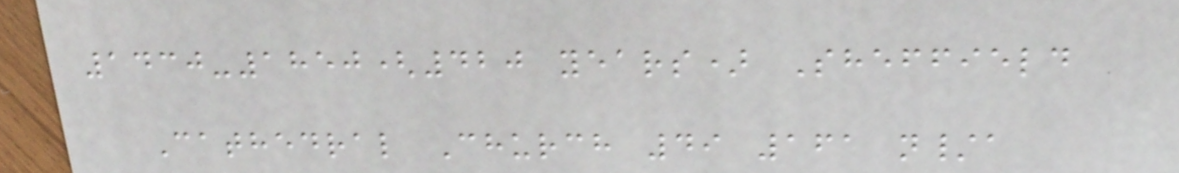1430-1850(420 years) Sheffield
Cathedral Church 49 161 n/a
